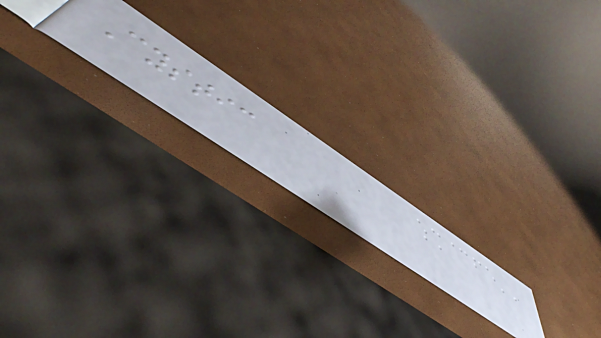Cystic
